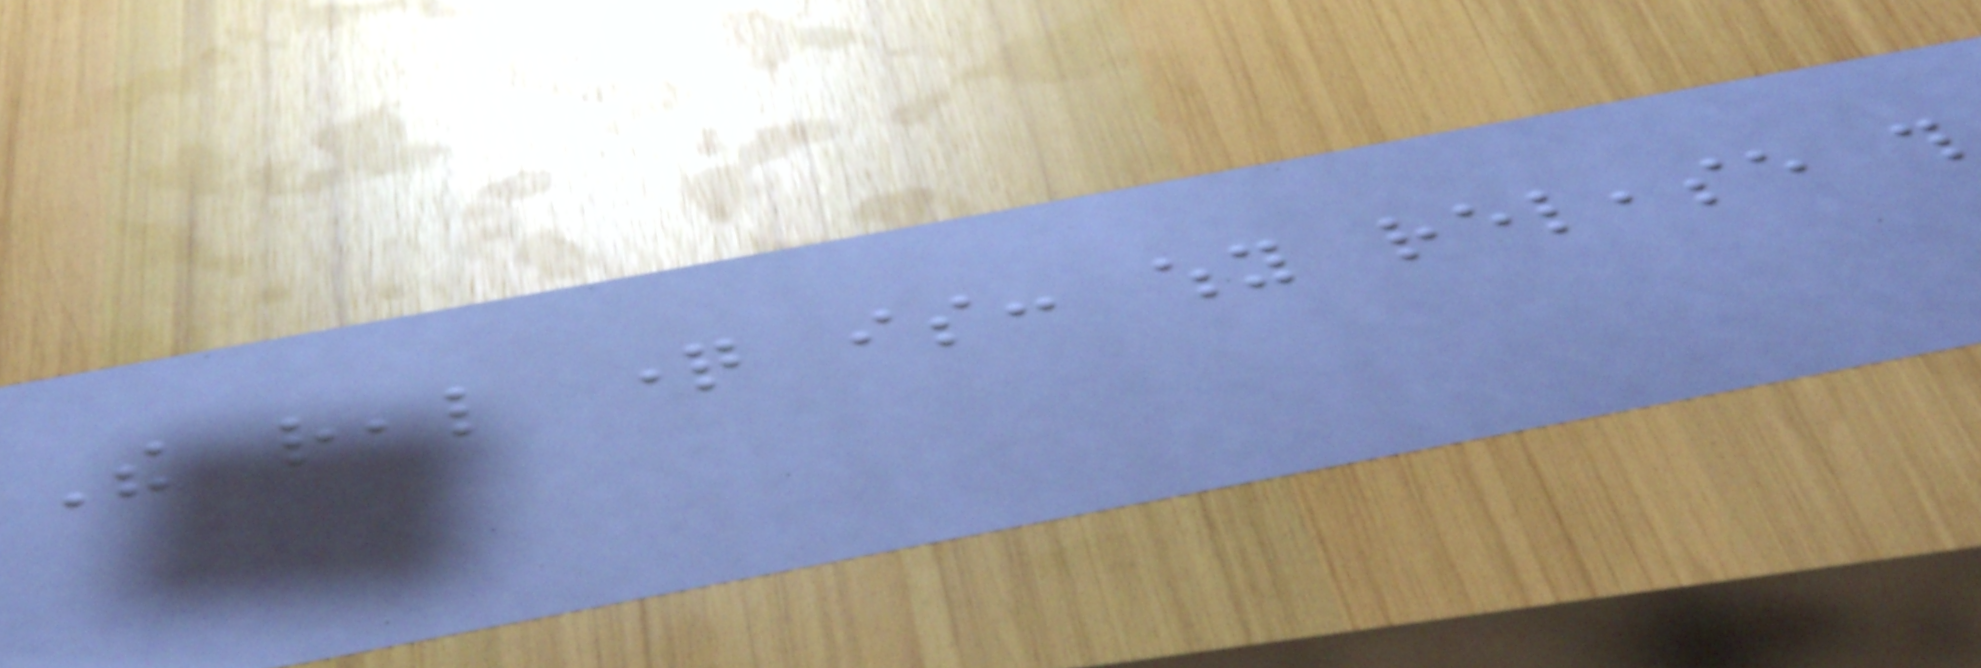The real question is: why release this
